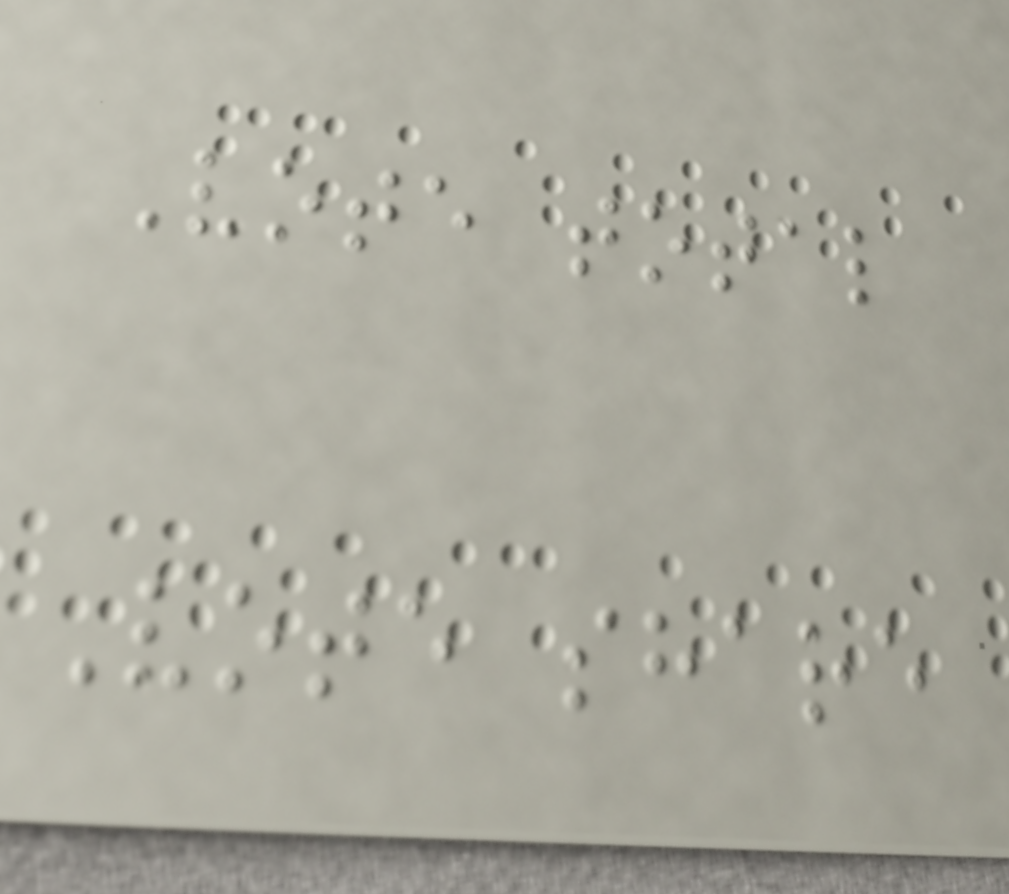Vote total
Vote share
